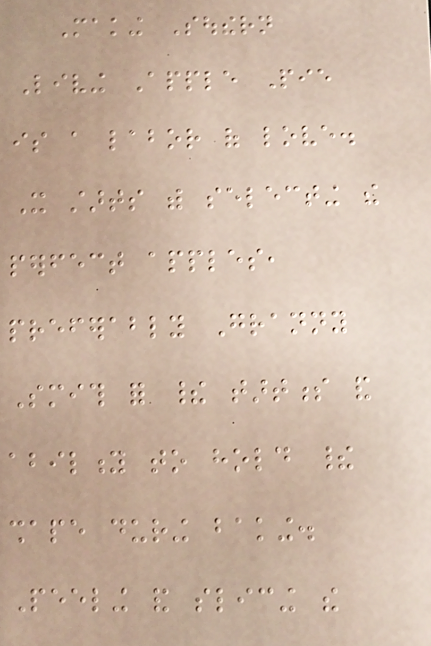Making Southern
Living Apple Pie
is a labor of love.
It starts with selecting the
perfect apples,
preferably Granny
Smith for their tartness and
ability to hold their
shape during baking.
Peeling and slicing the
